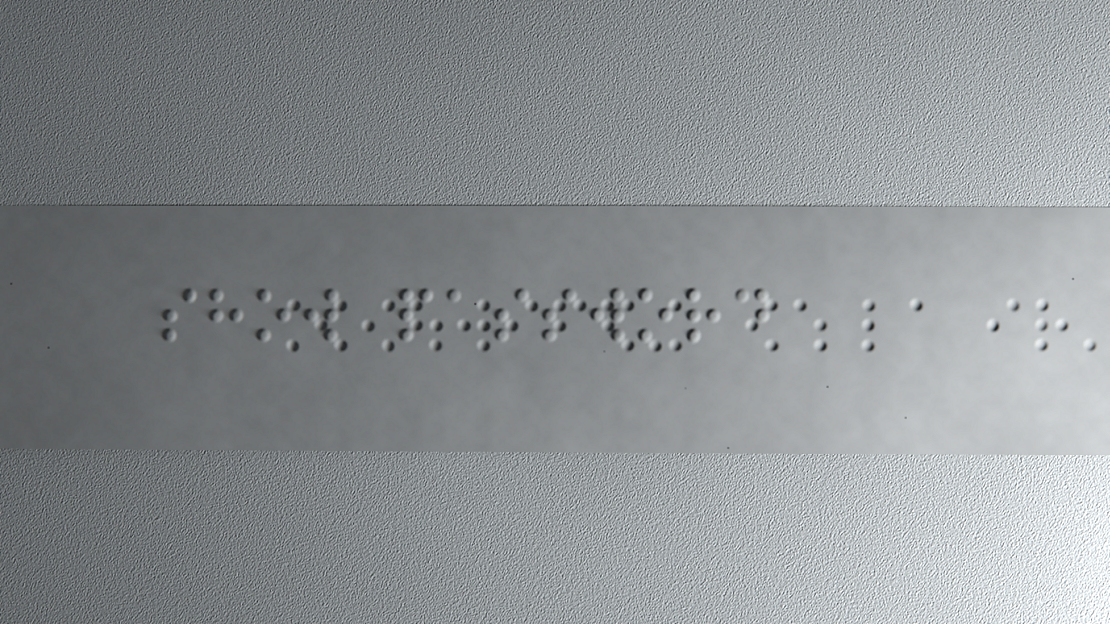show password
